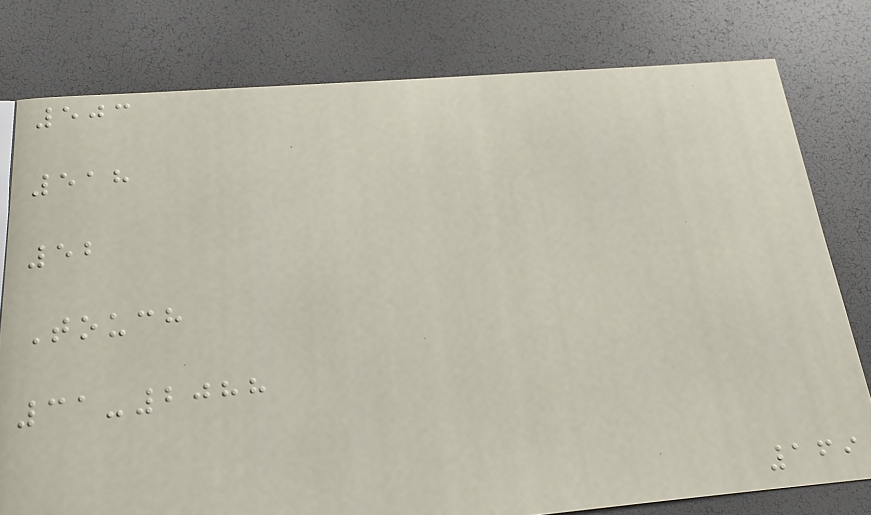503
518
52
Touch
31-2088
169
